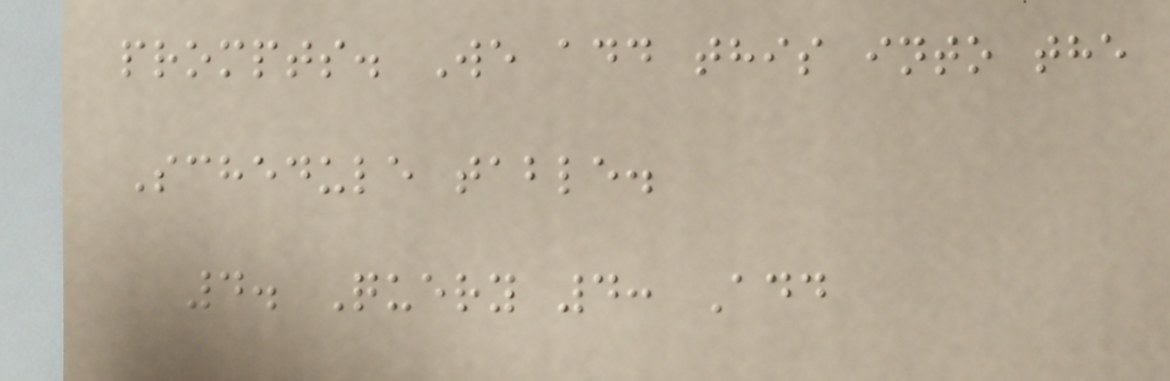prompts. We add this into the
Schedule table.
4. Query 4: Add
